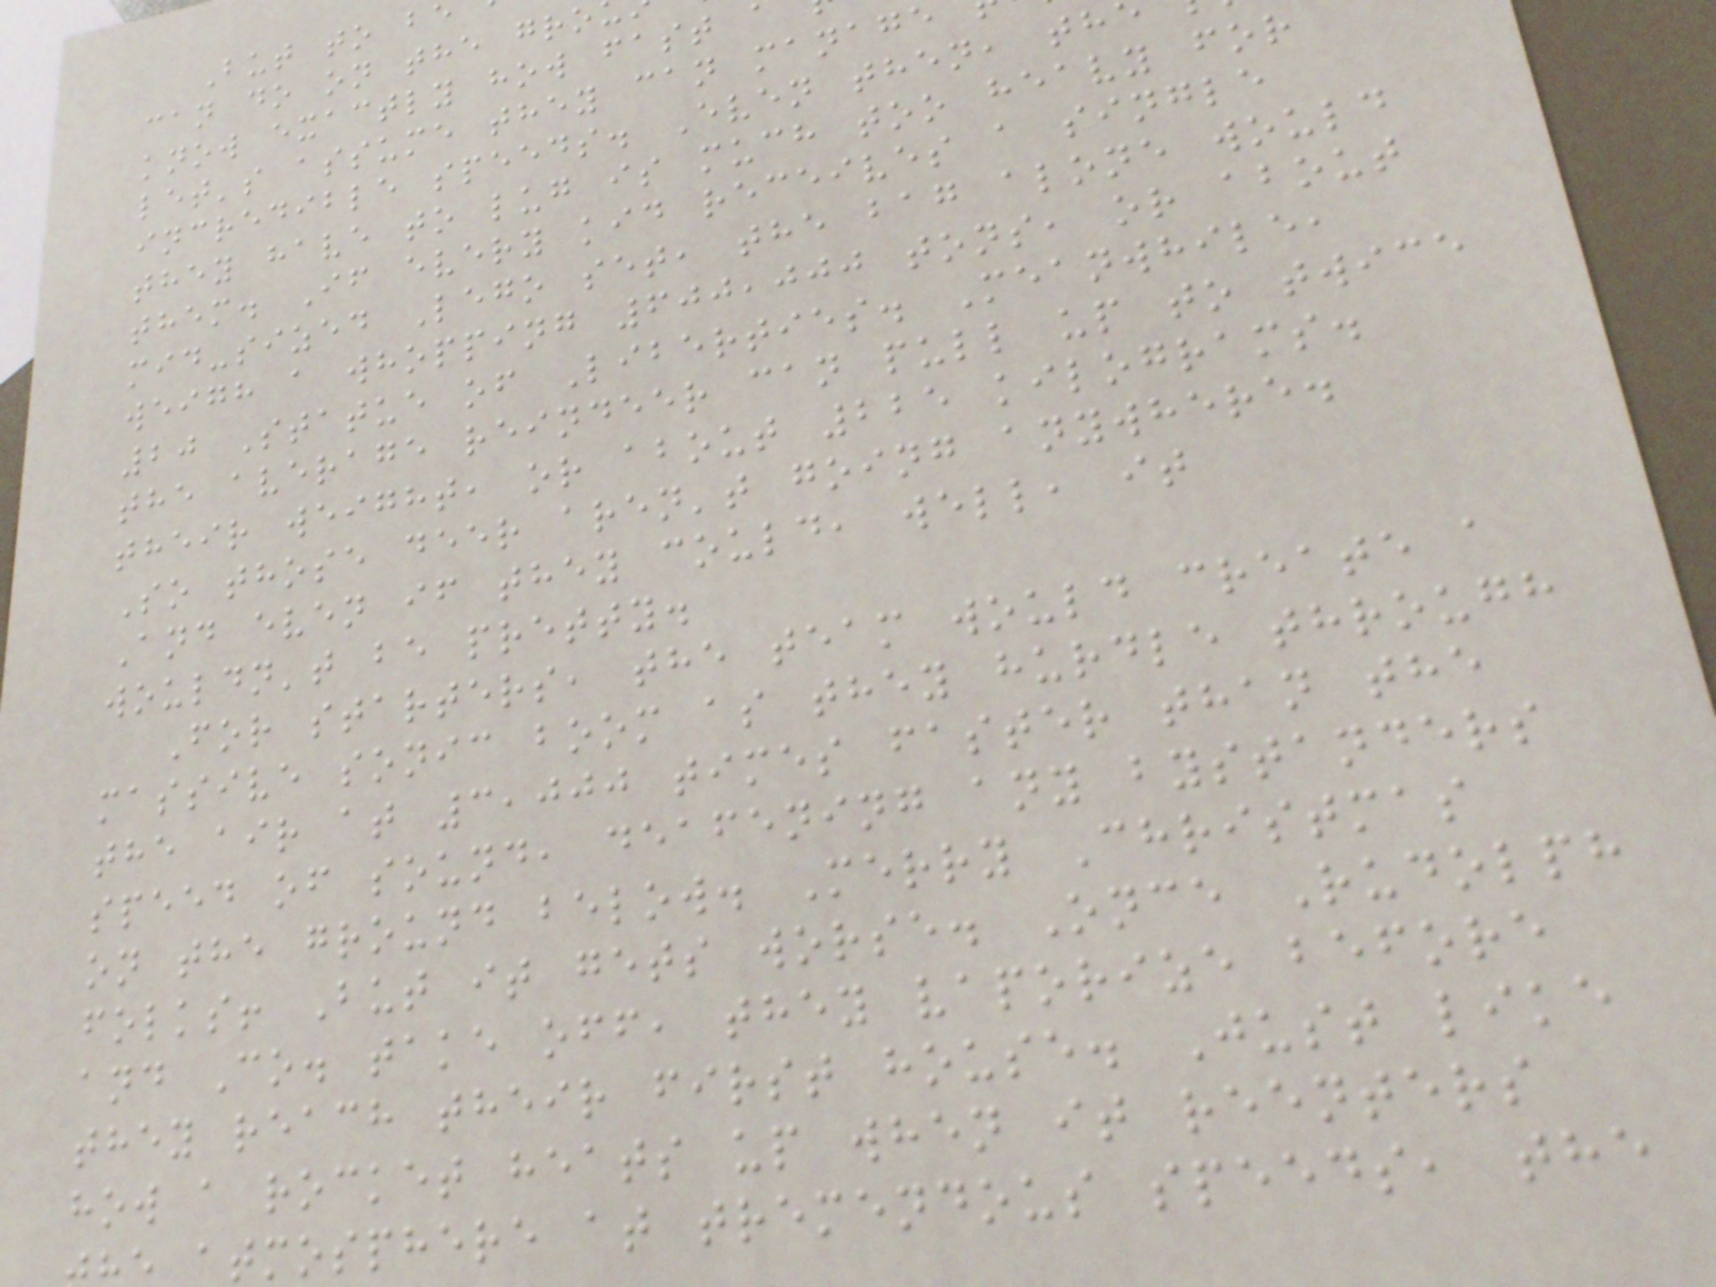can do on the gro
know exactly how fast
let's assume they can manage
incredible speeds. Even then, th
they have to lug is much too heavy for
them. If every kid receives a single
mid-sized Lego set, the bag alone would
weigh a whopping 600,000 tons, or about
20 Statue of Liberties. Meanwhile,
the average reindeer can pull up to twice
their weight, or about 225 kilograms.
So those deer aren't going anywhere.
And even if they could, well, it
wouldn't be pretty.
For starters, the team would create a
massive sonic boom as they hurdle through
the air at 3,000 times faster than the
speed of sound, deafening any bystanders
on the ground below. Merry Christmas
folks! But it gets worse. Once Rudolph
and Co. take off, they vaporize before
they reach their first house. Just like
how a rocket heats up when it reenters
atmosphere at tremendous speeds, the
